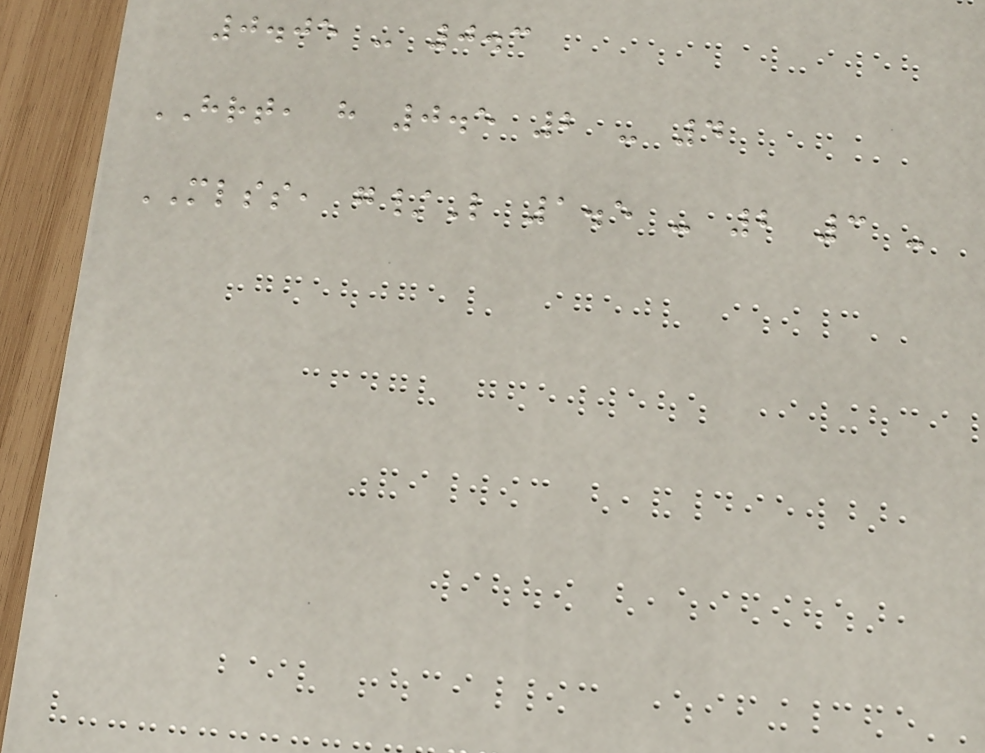0.05 - 0.3
HRT, h 0.5 2 - 4
MLSS, g/L 1.5 - 2 3 -
